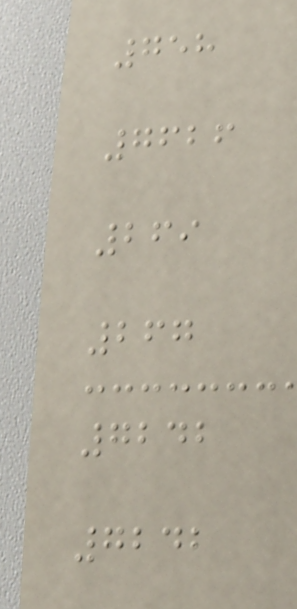758
7626
269
267
7242
7242
